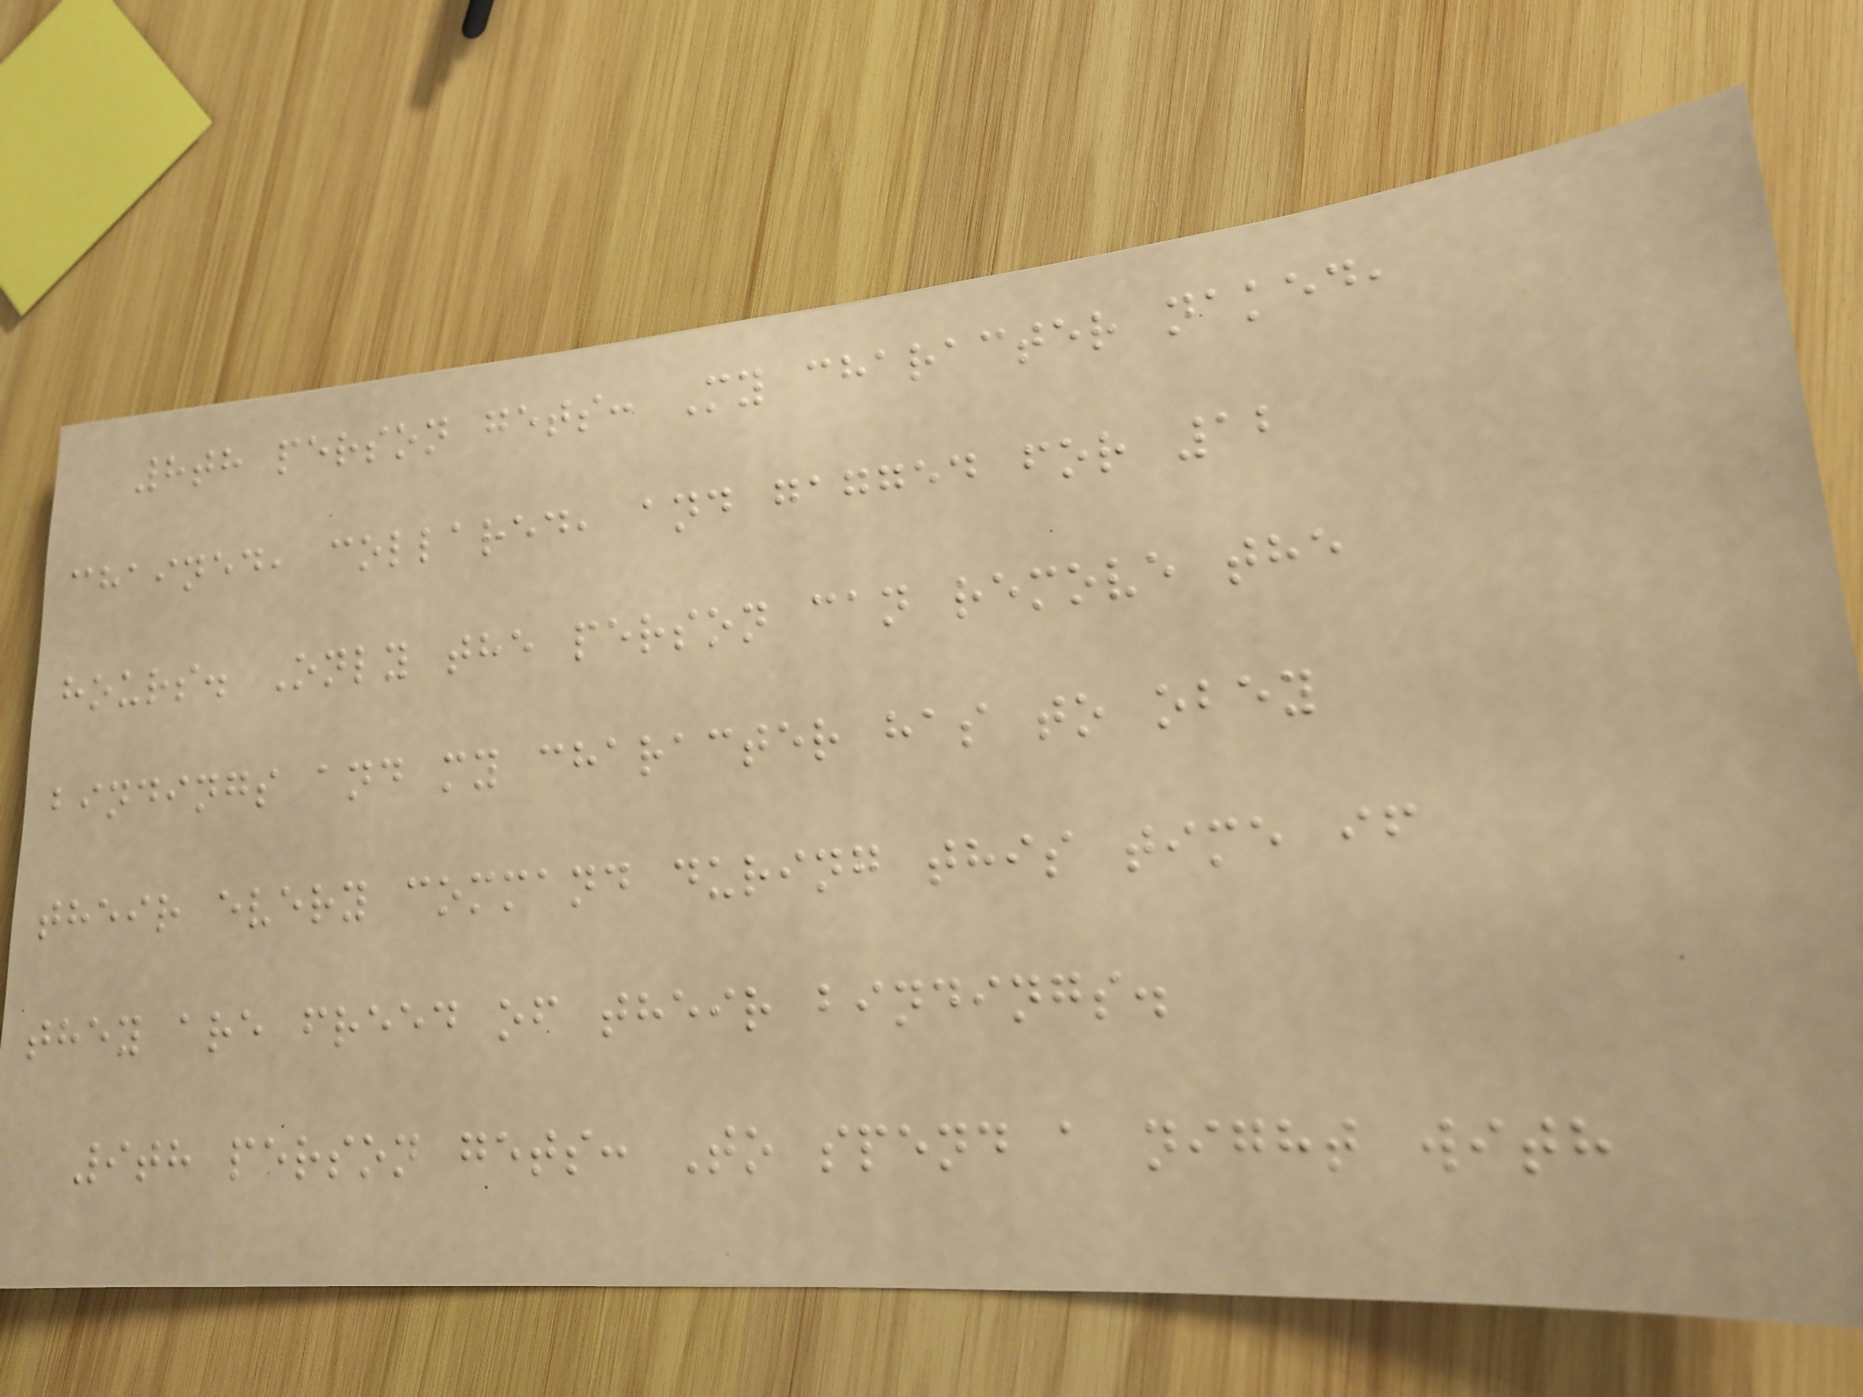8th person gets: My character naked,
chained, collared, and gagged for 12
hours. Only the person can remove the
bindings and my character has to obey
their every command during this time if
they are freed of their bindings.
9th person gets: To spend a night with
